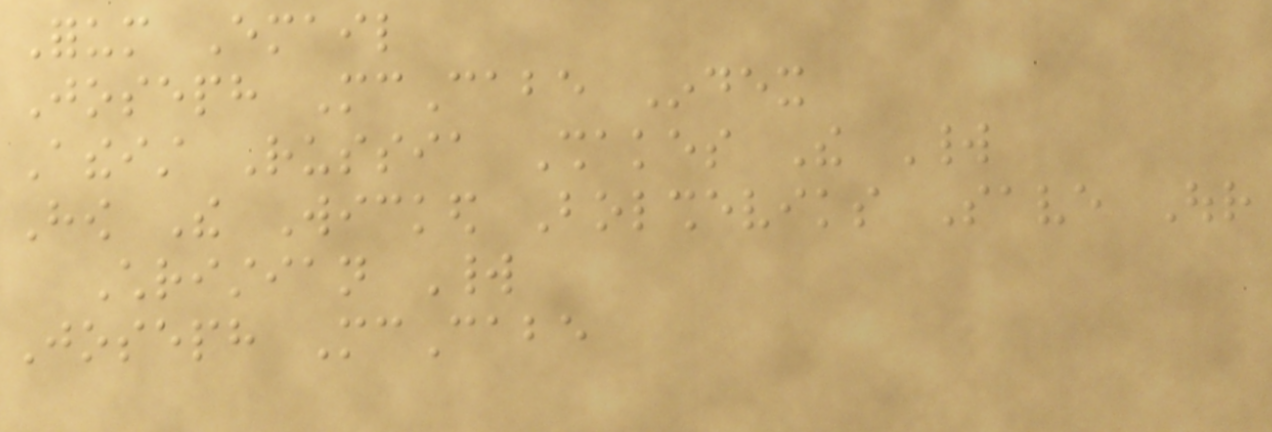Forum Email
Joseph McCabe Index
Atheist Russia Shakes The World
How The Wicked Bolsheviks Save Our
Christian World
Joseph McCabe
